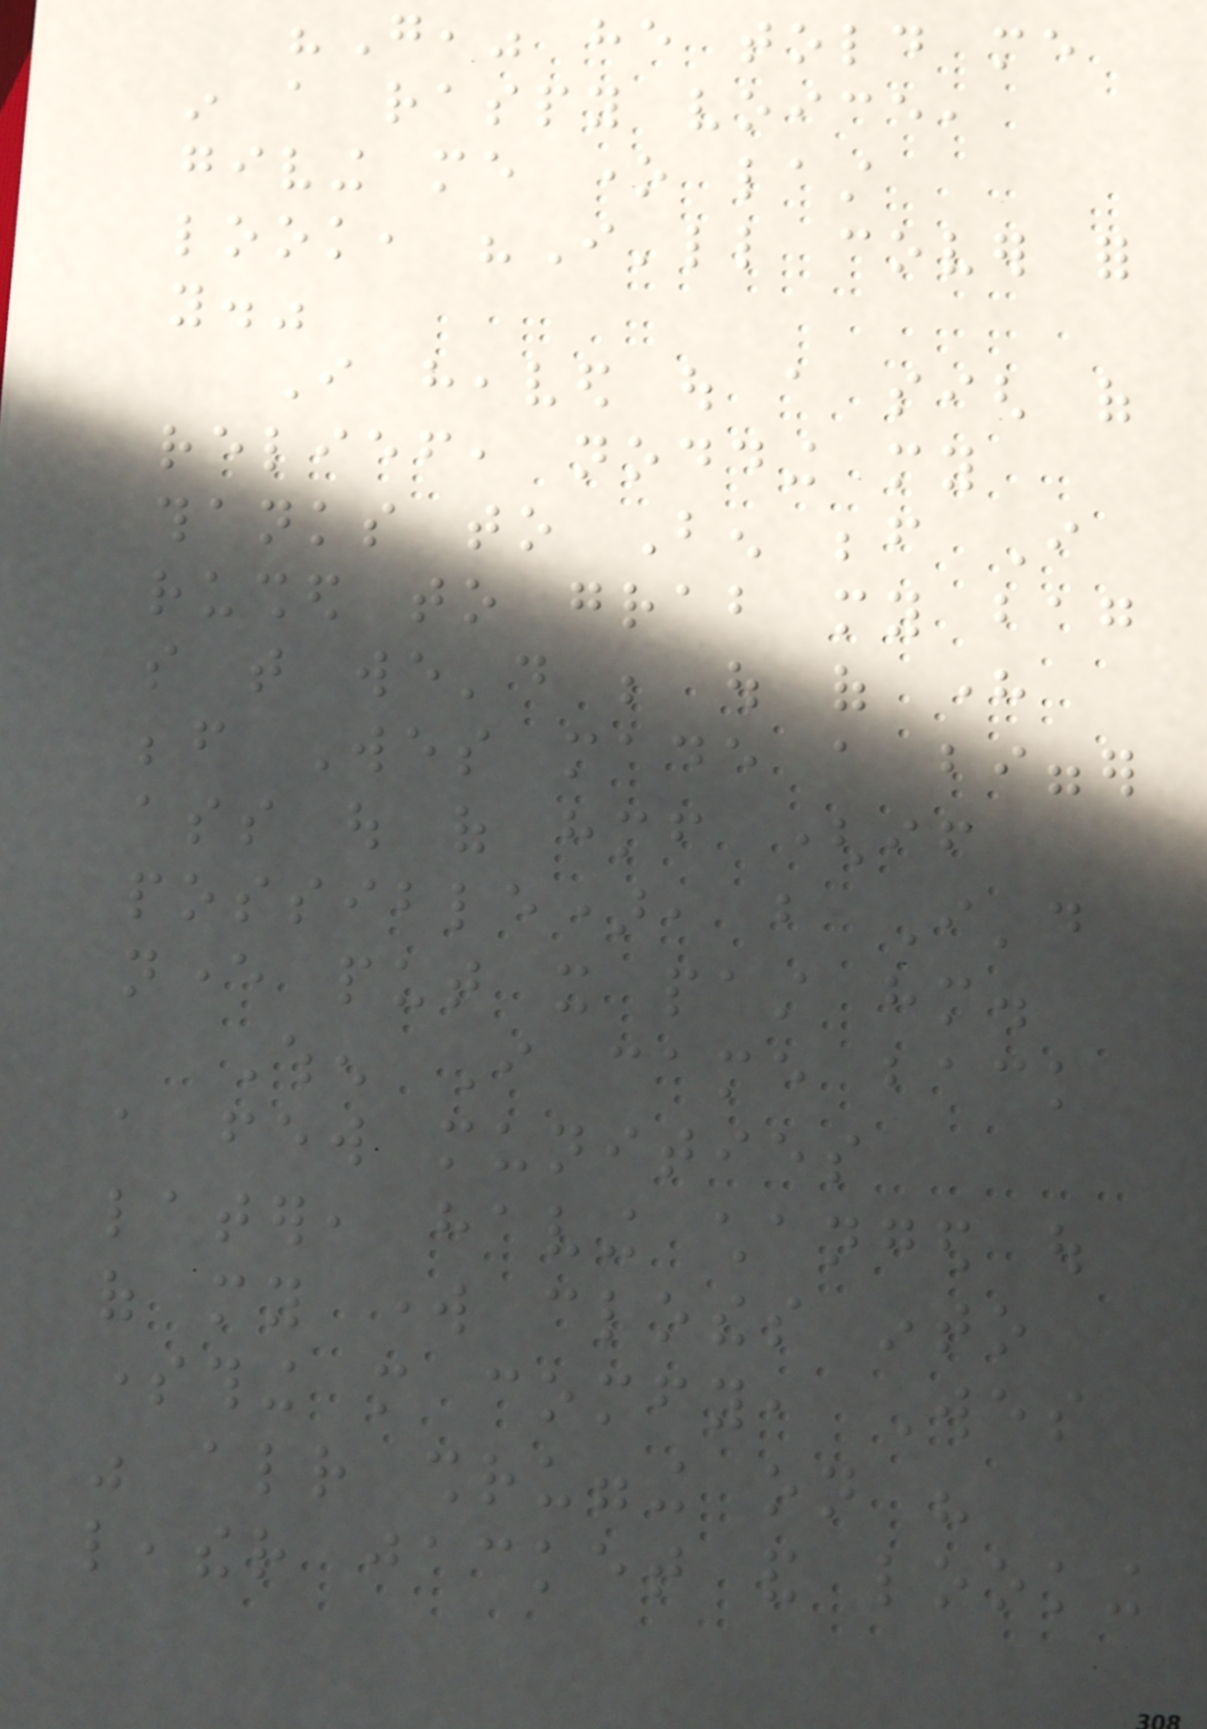"Go," he told me
in a raspy voice,
giving me one last
look, "I'll cover for
you."
I heaved out a sigh of
relief, nodding my
thanks to Ben before I
rushed to grab my bag
so that we'd be out of here
before Wes made a bigger
ass out of himself (if
possible), but I'd
never put it past him.
When I came back
a few munities
later, having changed out
of my work clothes into
something more comfy, Wes
was already shrugging on his
leather jacket and looking
